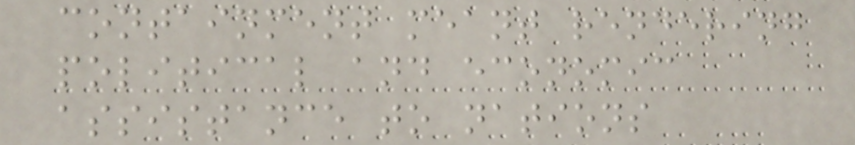containment meant rendering
political and economic
assistance to nations
